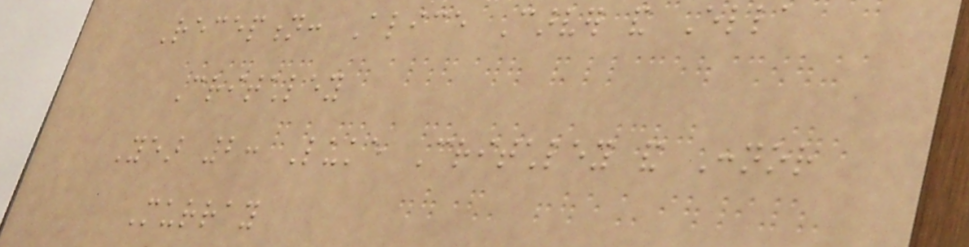Reception: Alice Carver and Ella
Critchley
Year 2: Luke Critchley and Connor
Murray
